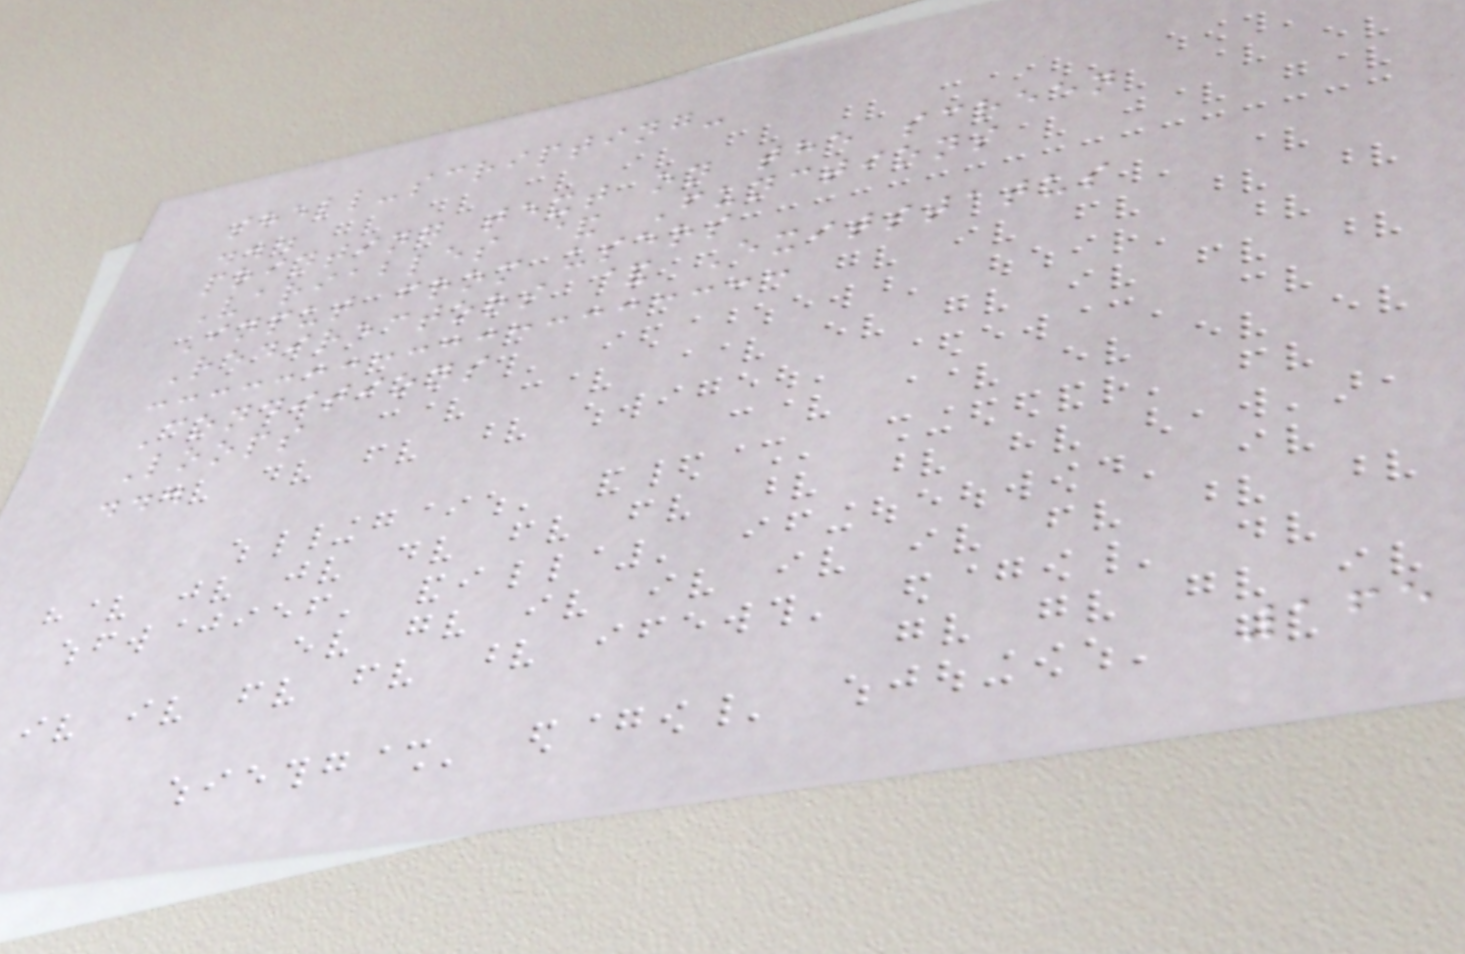shell-scripting-
...
printing text on the screen
Variables & Functions
Input from users
Redirectors & Exitstatus
Conditions
Loops
...
165
